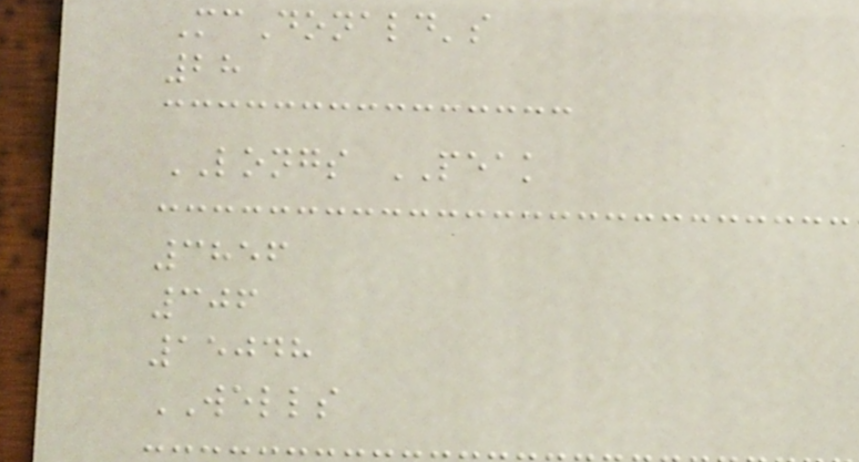McDonald's
28
LONGS PEAK
3856
306
15048
WELLS
